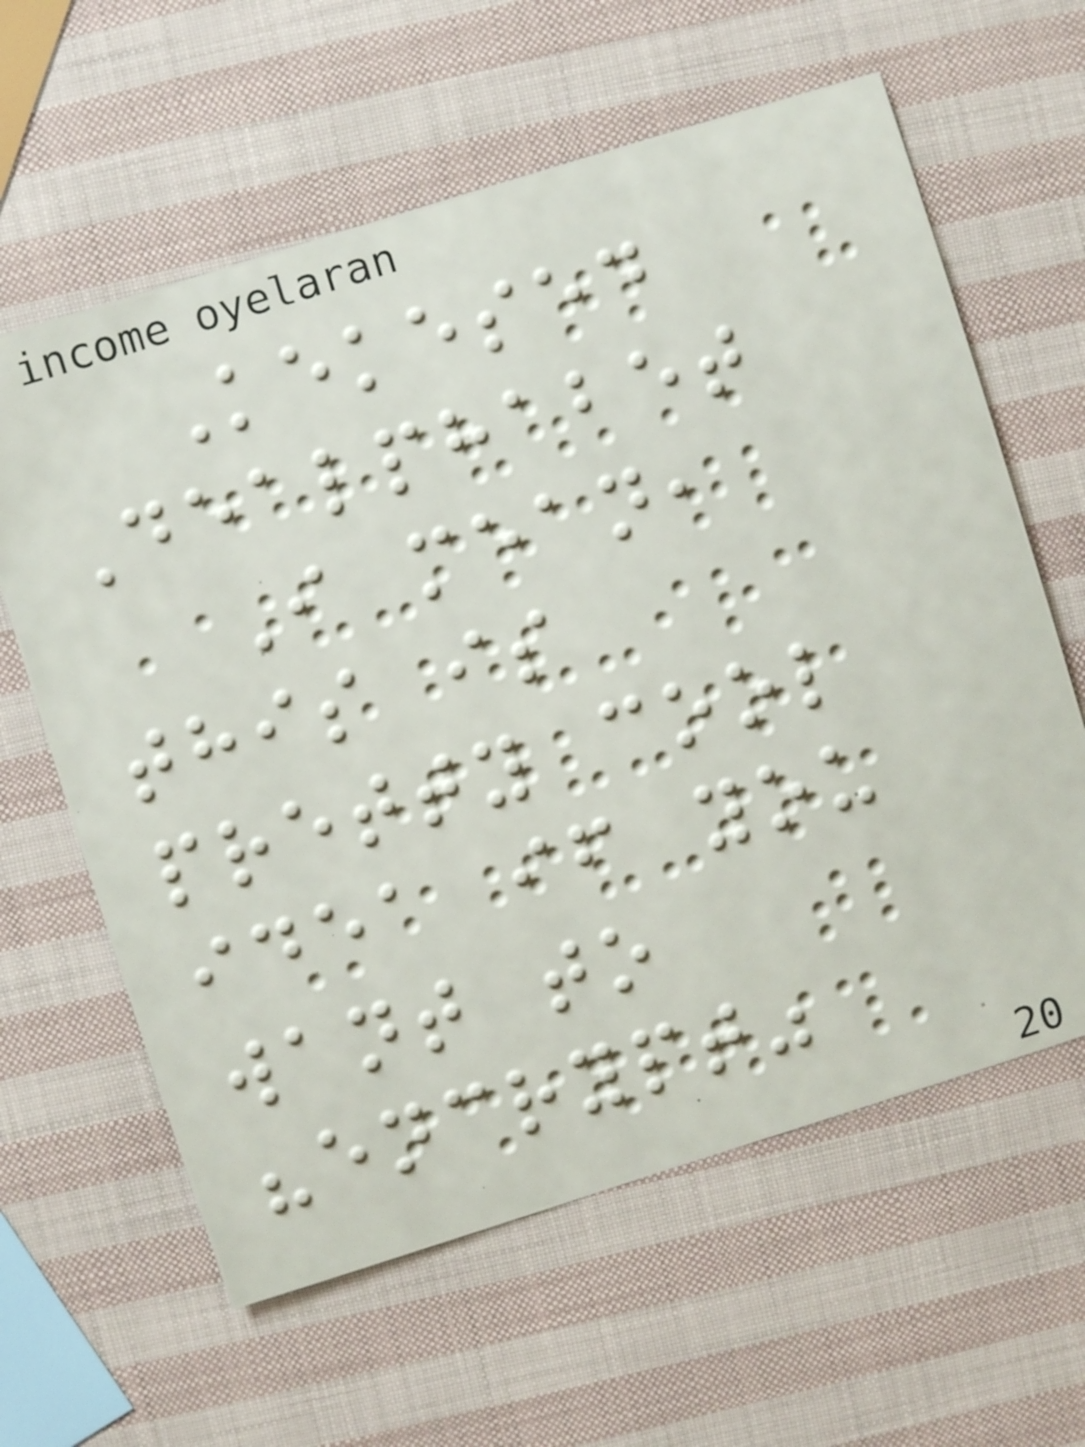Kekesed
Dealphabet
I mean,
this is
pretty cool
idea if you
want to
"encrypt"
